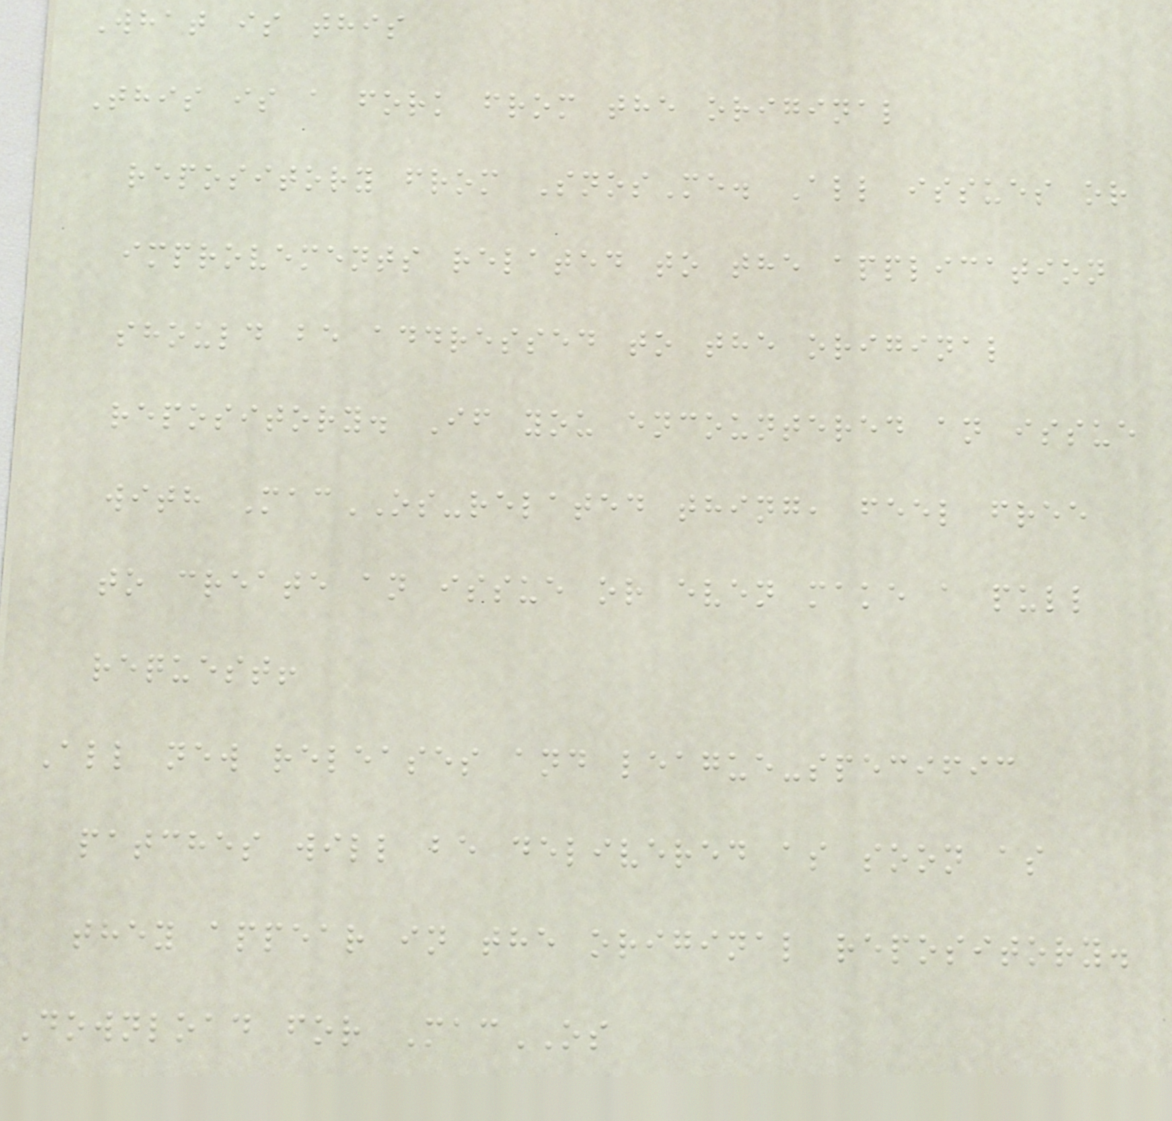What is this
This is a fork from the original
repository from SnosMe. All issues or
improvements related to the application
should be addressed to the original
repository. If you encountered an issue
with MacOS-related thing, feel free
to create an issue or even make a pull
request!
All new releases and league-specific
patches will be delivered as soon as
they appear in the original repository.
Download for MacOS
